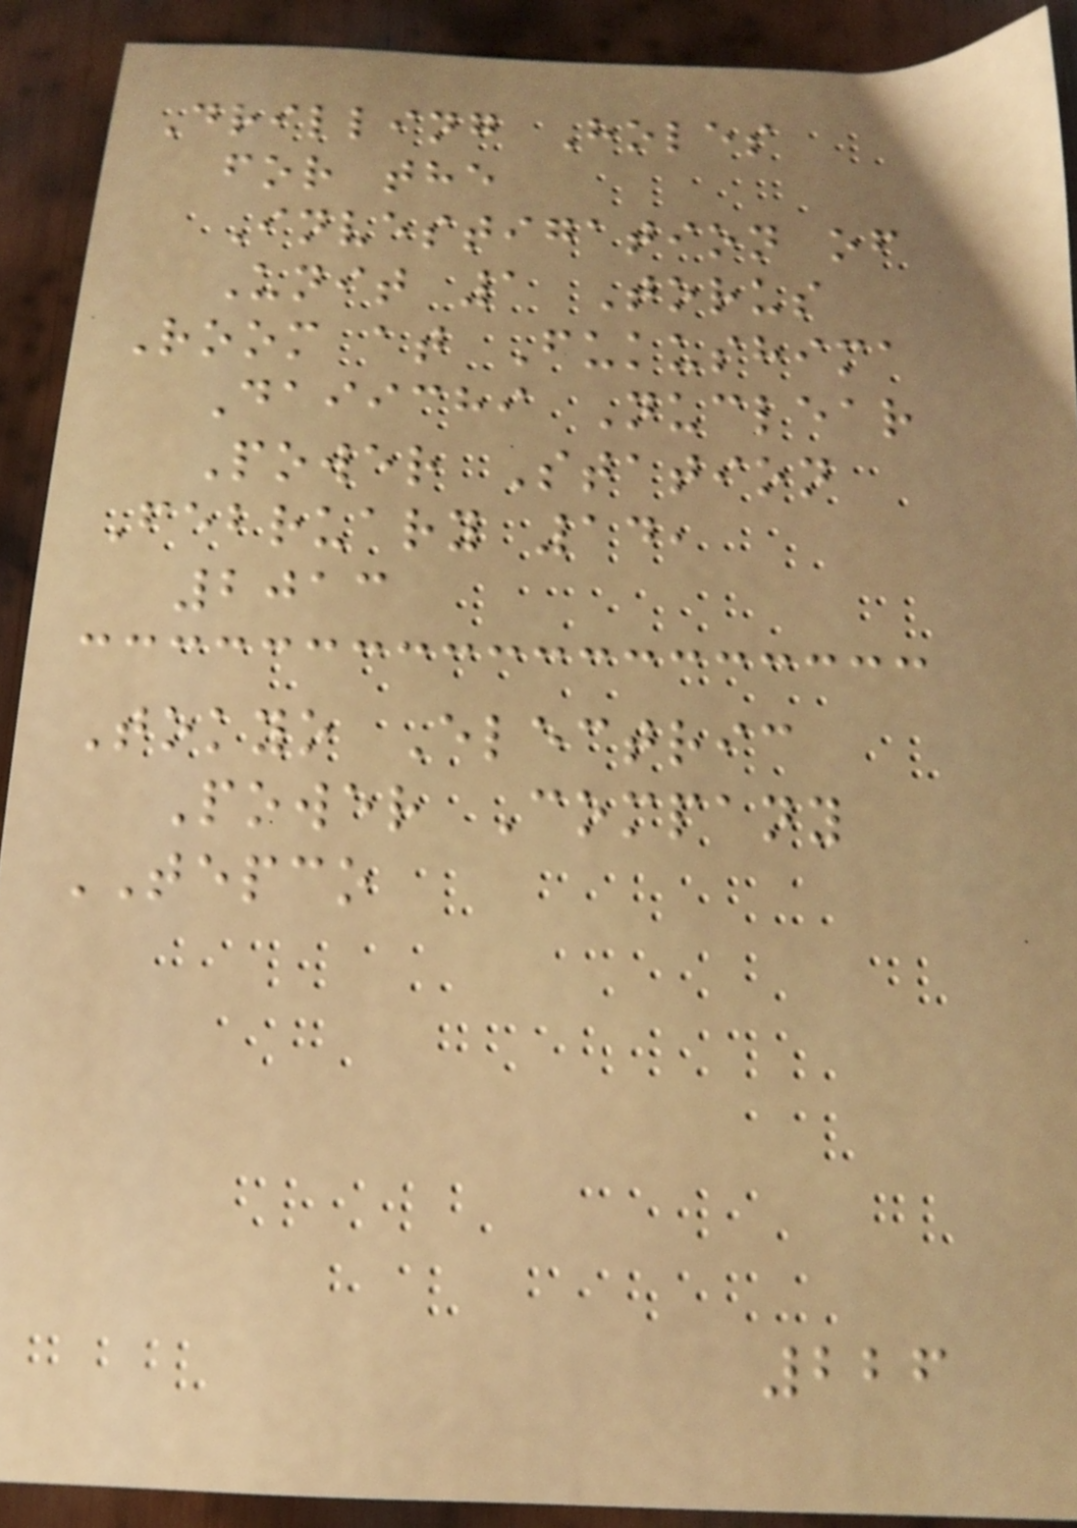Drilling Holes
for the
Investigation of
Unit 1 Torus
Room at Fukushima
Daiichi Nuclear
Power Station
February 14,
2013
Tokyo Electric
Power Company
TEPCO
226
